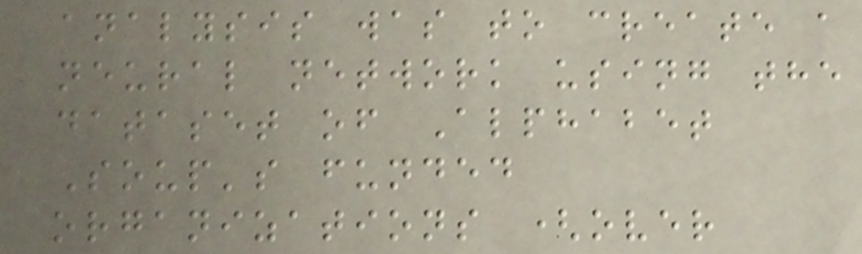analysis was to create a
neural network using the
dataset of Alphabet
Soup's funded
organizations (over
